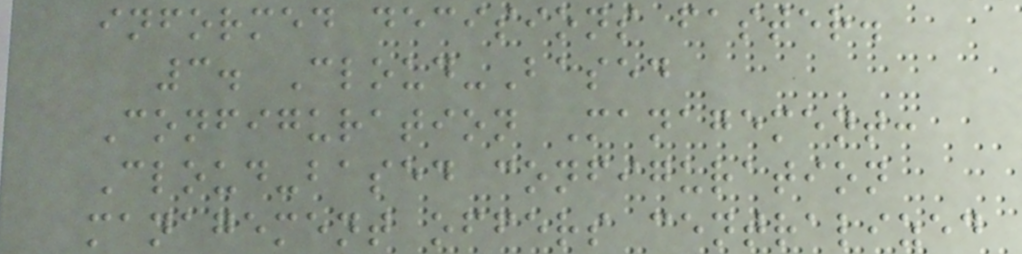informed decisions faster.
3. Cloud-Based
Configuration Management:
Cloud-based configuration
management offers centralized
